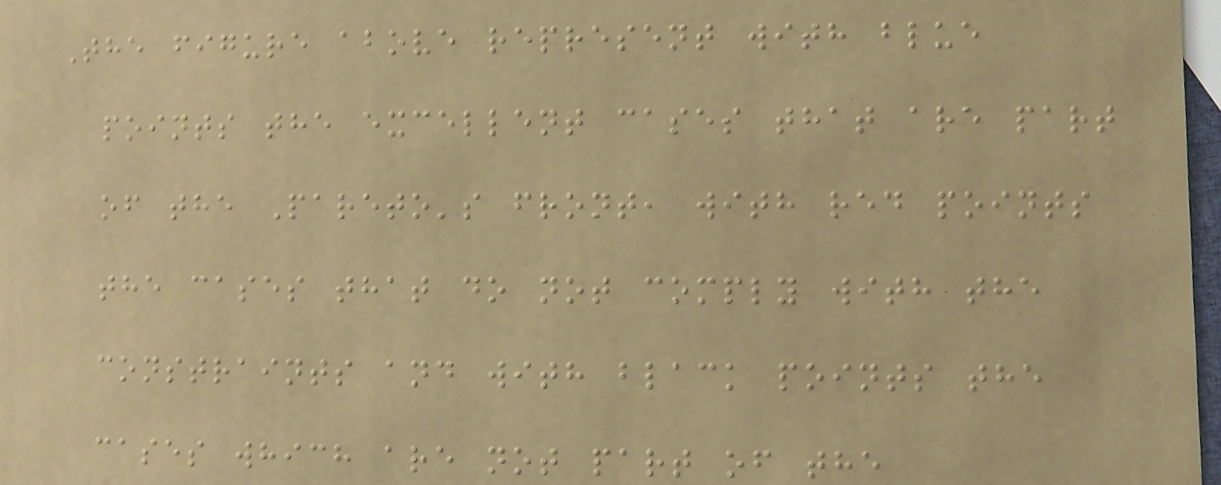The figure above represent with blue
points the excellent cases that are part
of the Pareto's front, with red points
the cases that do not comply with the
constraints and with black points the
cases which are not part of the
